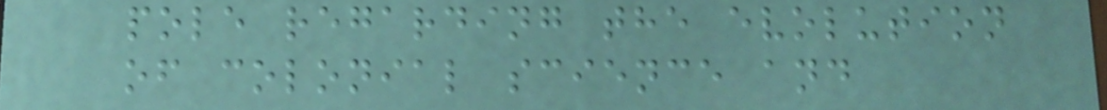pole regarding the evolution
of colonial science and
